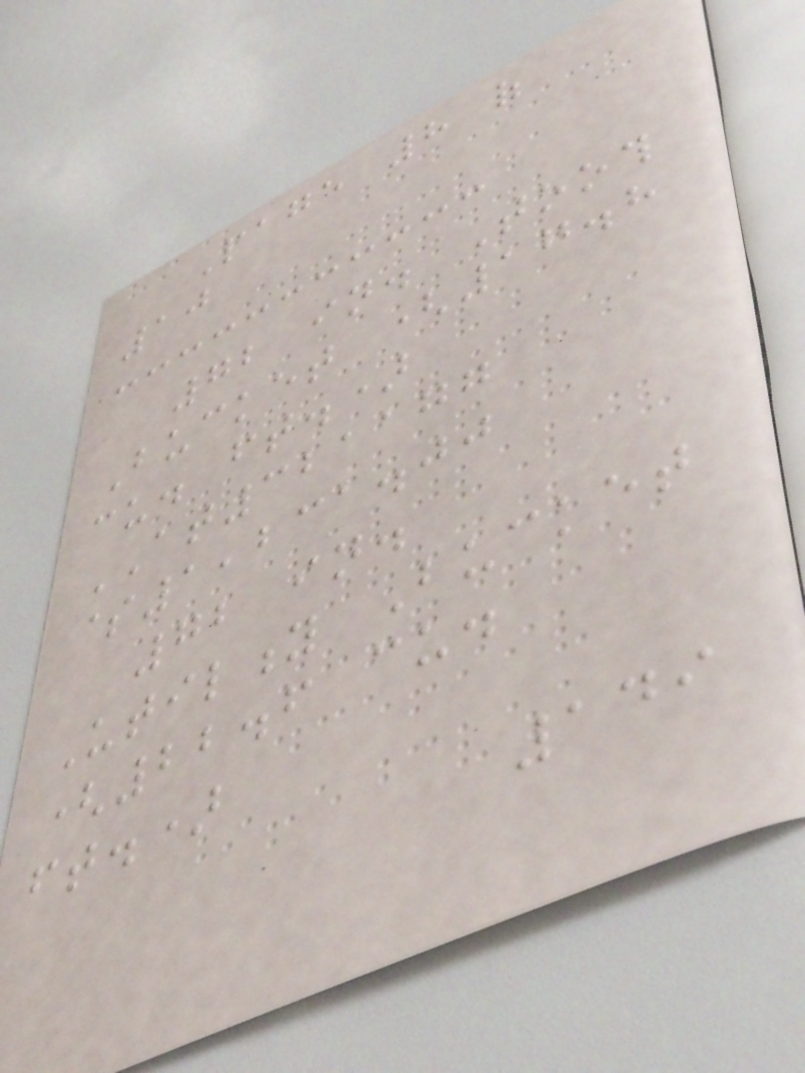Page 8 of
10
72 in. Tooth
Bucket (17.8
cu. ft.)
AT321177
$1,231.00
72 in.
Utility Bucket
(22.6 cu.
ft.)
149
